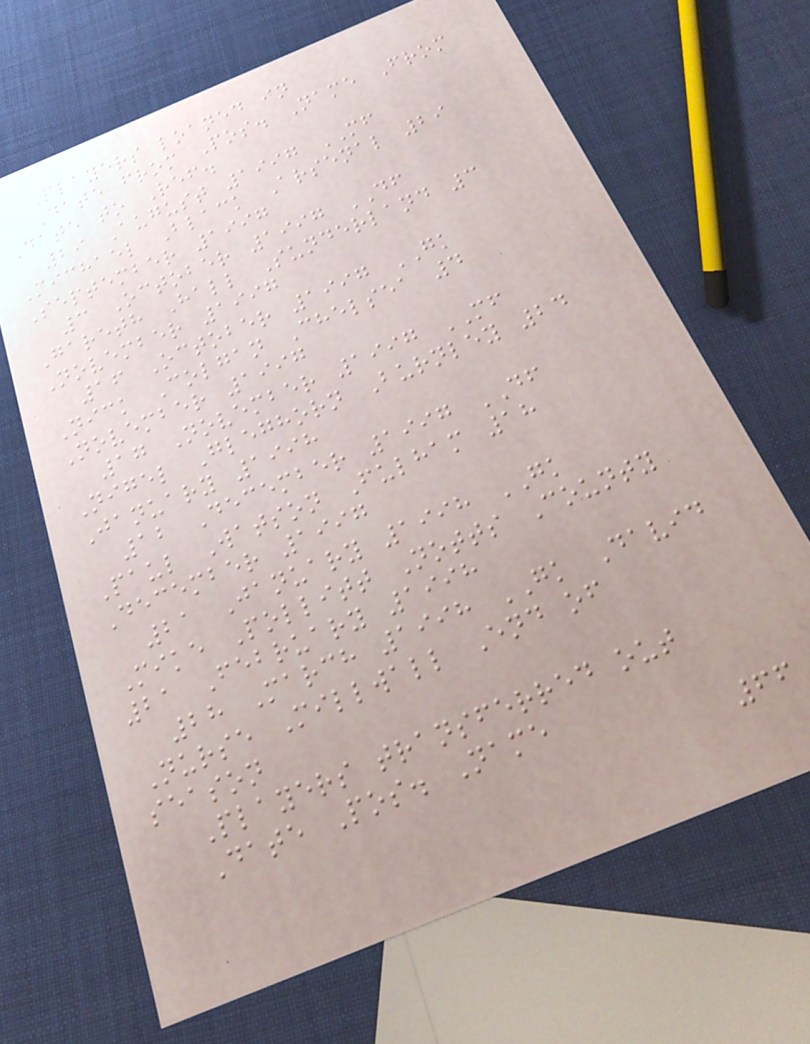Players loaned in
Date from Pos. Name From
Date to Ref.
29 August 1997 MF
Michael Black Arsenal 29
September 1997
3 October 1997 DF
Gareth Hall Sunderland 3
November 1997
16 October 1997 GK
Nick Colgan Chelsea 4
November 1997
17 November 1997 MF
Nigel Gleghorn Burnley 24
January 1998
12 December 1997 DF
Paul Watson Fulham 18
December 1997
21 January 1998 GK
Mike Pollitt Notts County
21 February 1998
28 March 1998 GK David
Nurse Millwall End of
season
Players transferred out
Date Pos. Name
66
